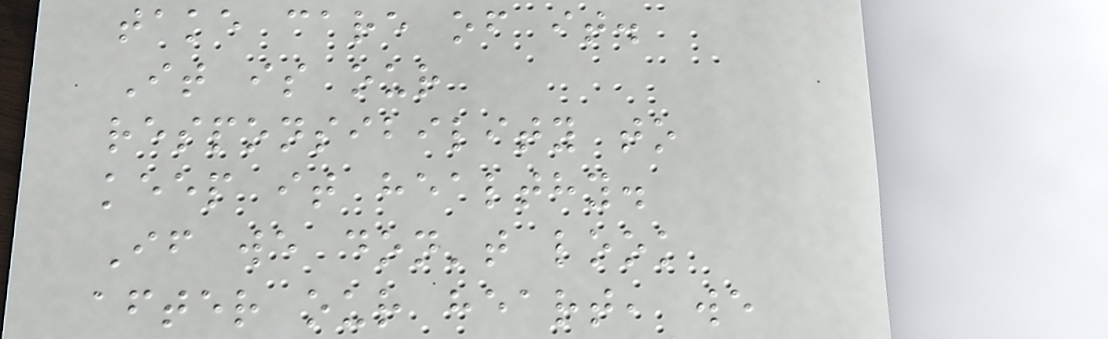take care of it.
It is our
responsibility to
keep it healthy.
If we don't look
after our heart, we
